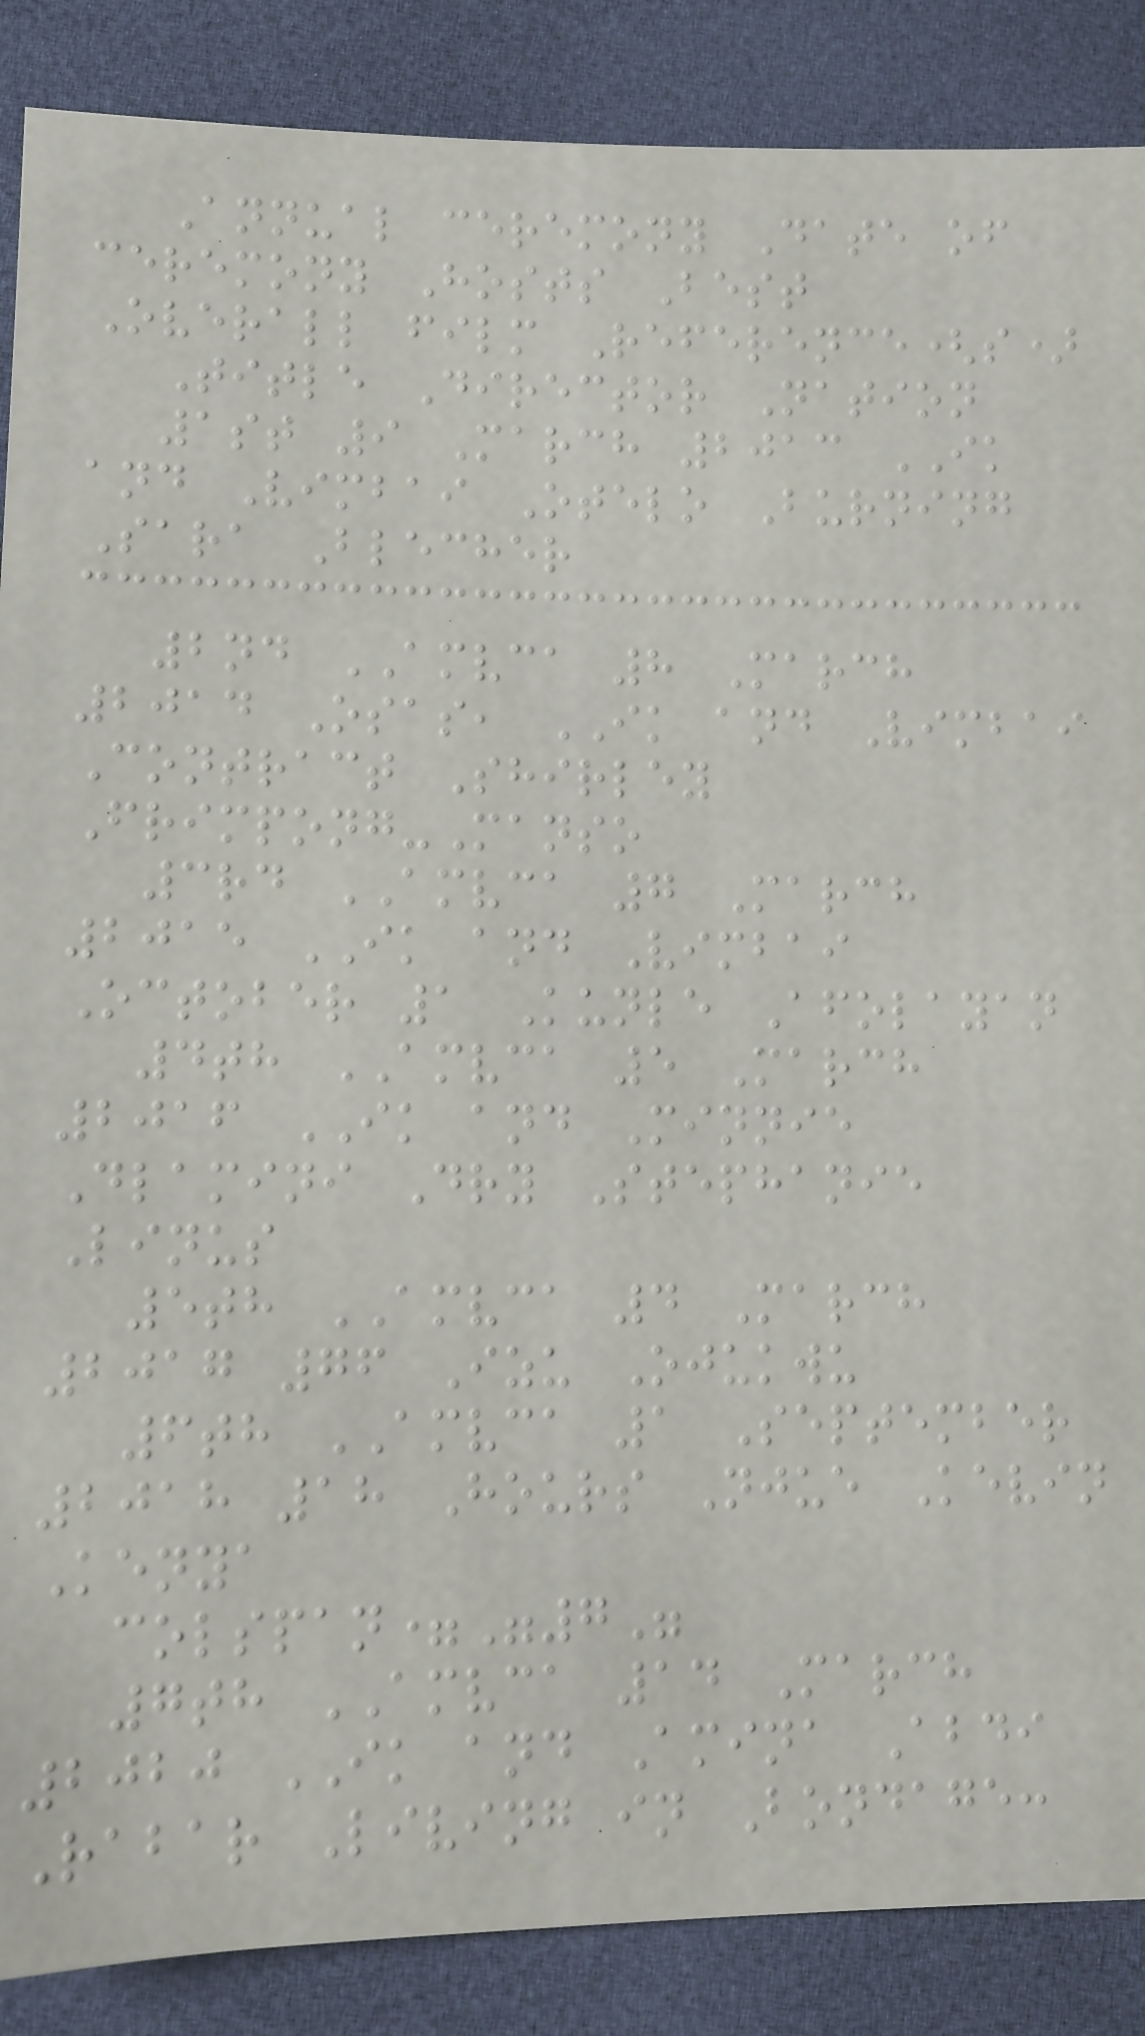Annual ceremony Date of
ceremony Hosts Best
Overall film Reference(s)
Title Director Nation
1st 9 March 2013 IK
and Vimbai Otelo Burning
Sara Blecher
2nd AMVCA 8 March
2014 Osas, IK and Vimbai
Contract Shirley
Frimpong-Manso
3rd AMVCA 7 March
2015 IK and Vimbai
October 1 Kunle Afolayan
4th AMVCA 5 March
2016 IK and Minnie
Dlamini Dry Stephanie
Linus
5th AMVCA 4 March
2017 76 Izu Ojukwu
6th AMVCA 1 September
2018 18 Hours Njue Kevin
Kenya
colspan="7"
7th AMVCA 14 March
2020 IK and Amina Abdi
Rabar Living in Bondage:
